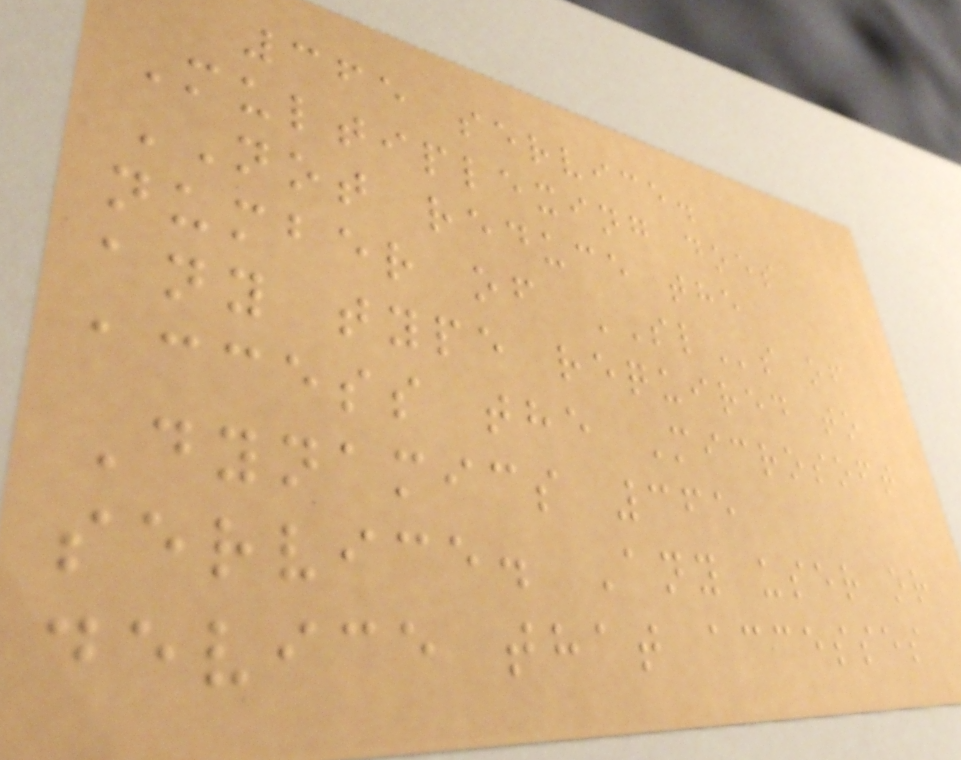365 service.
Multiplexing does
NOT reduce the
number of SLs of
any type required to
access the Microsoft
Dynamics 365
service. Any user or
device that accesses
